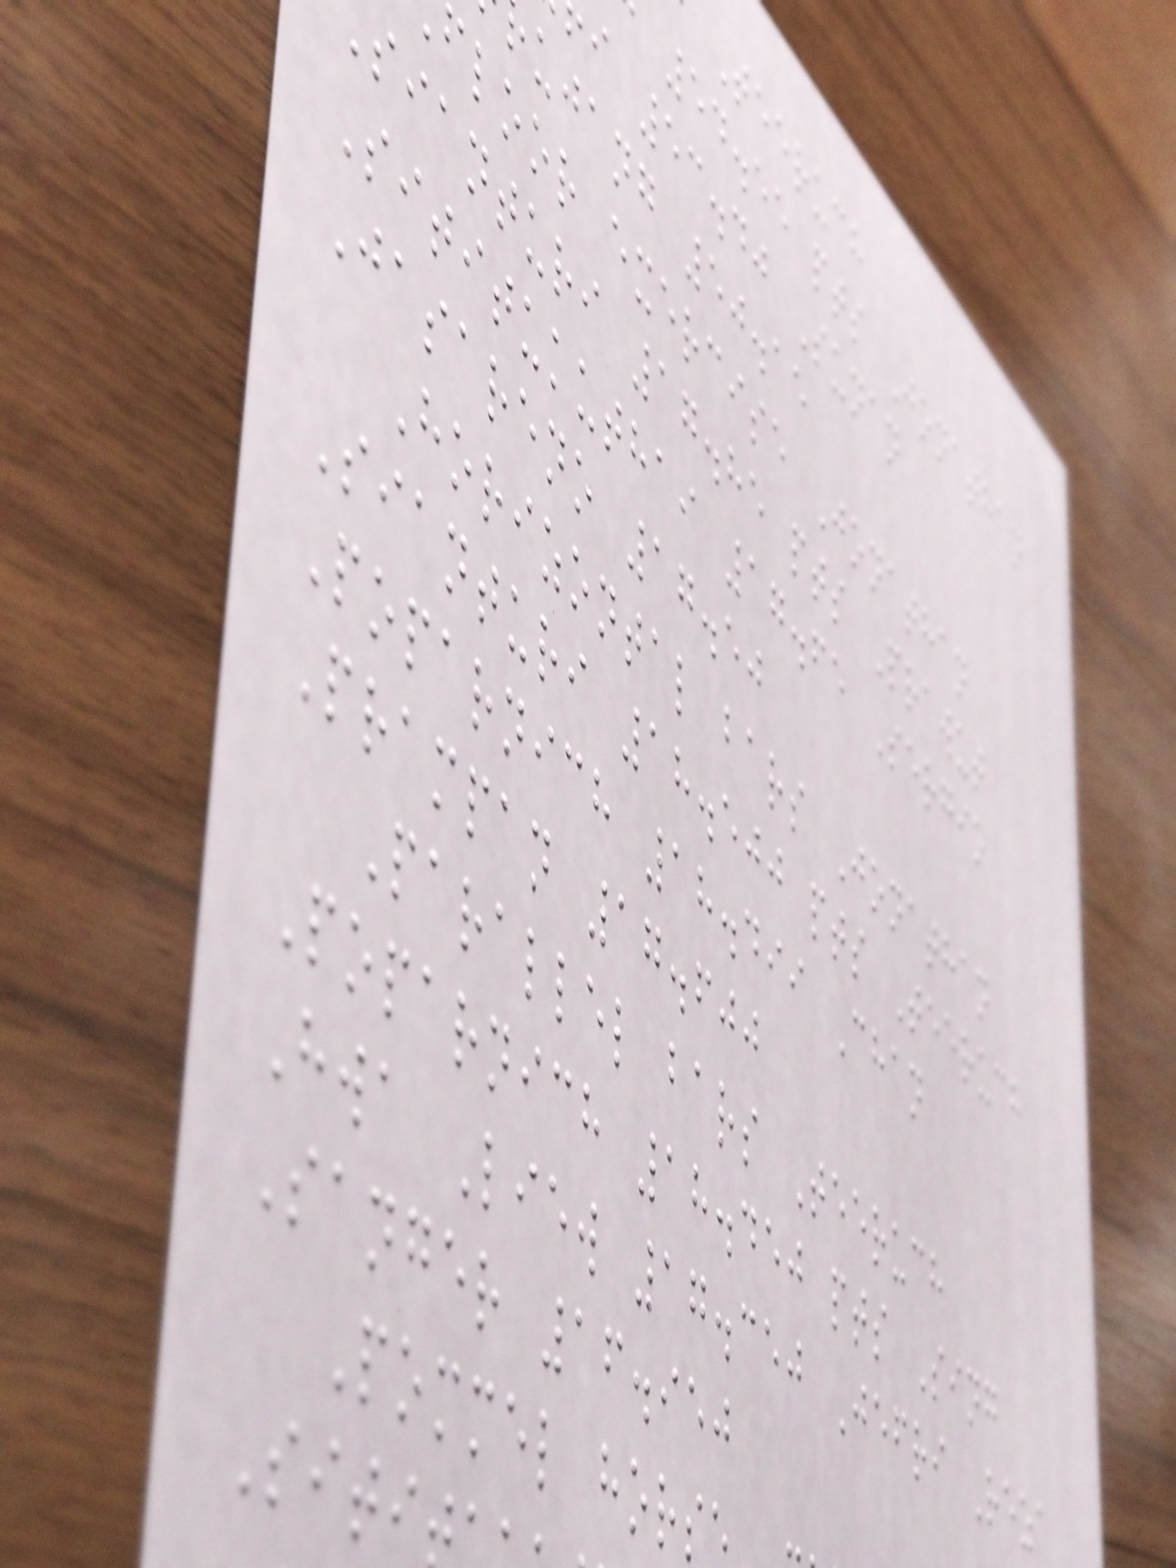Teeruch
54.55 pts Jonathan
i 53.40 Sunan
ujang 50.15
floor exercise Jonathan
sianturi 17.85 pts Prawut
Sititukuthai 17.65 Sergio
Jasareno 17.50
Horizontal bars Jonathan
Sianturi 18.500 pts Teeruch
Poparnich 18.499 Chan
Prampan 17.600
Parallel bars Teeruch
Poparnich 18.450 pts Sing
Hwa Liew 17.350 Jefri Reza
Sanger 16.950
Pommel hors
